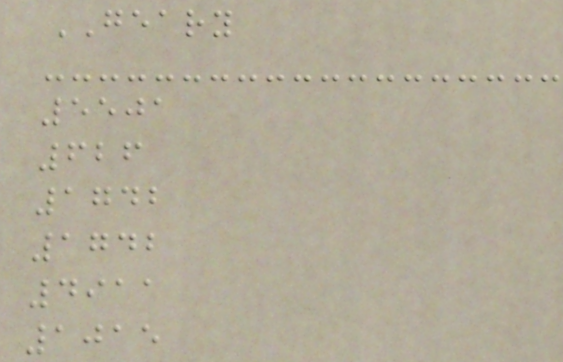GEARY
5501
626
1742
1742
4911
1015
